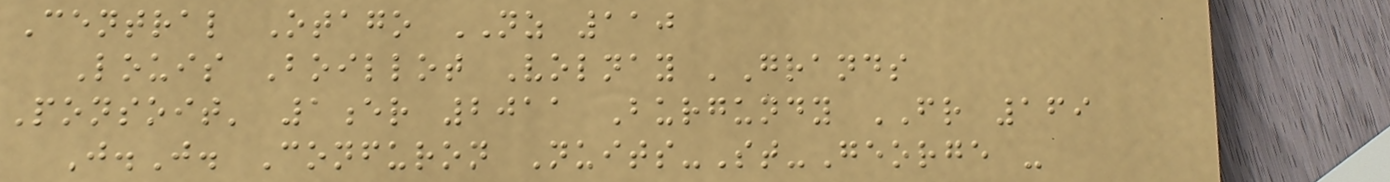Central Otago NZ 110
Louis Boillot Volnay 'Grands
Ponsoit' 1er 2011 Burgundy FR 169
J.J. Confuron Nuits-St-George -
